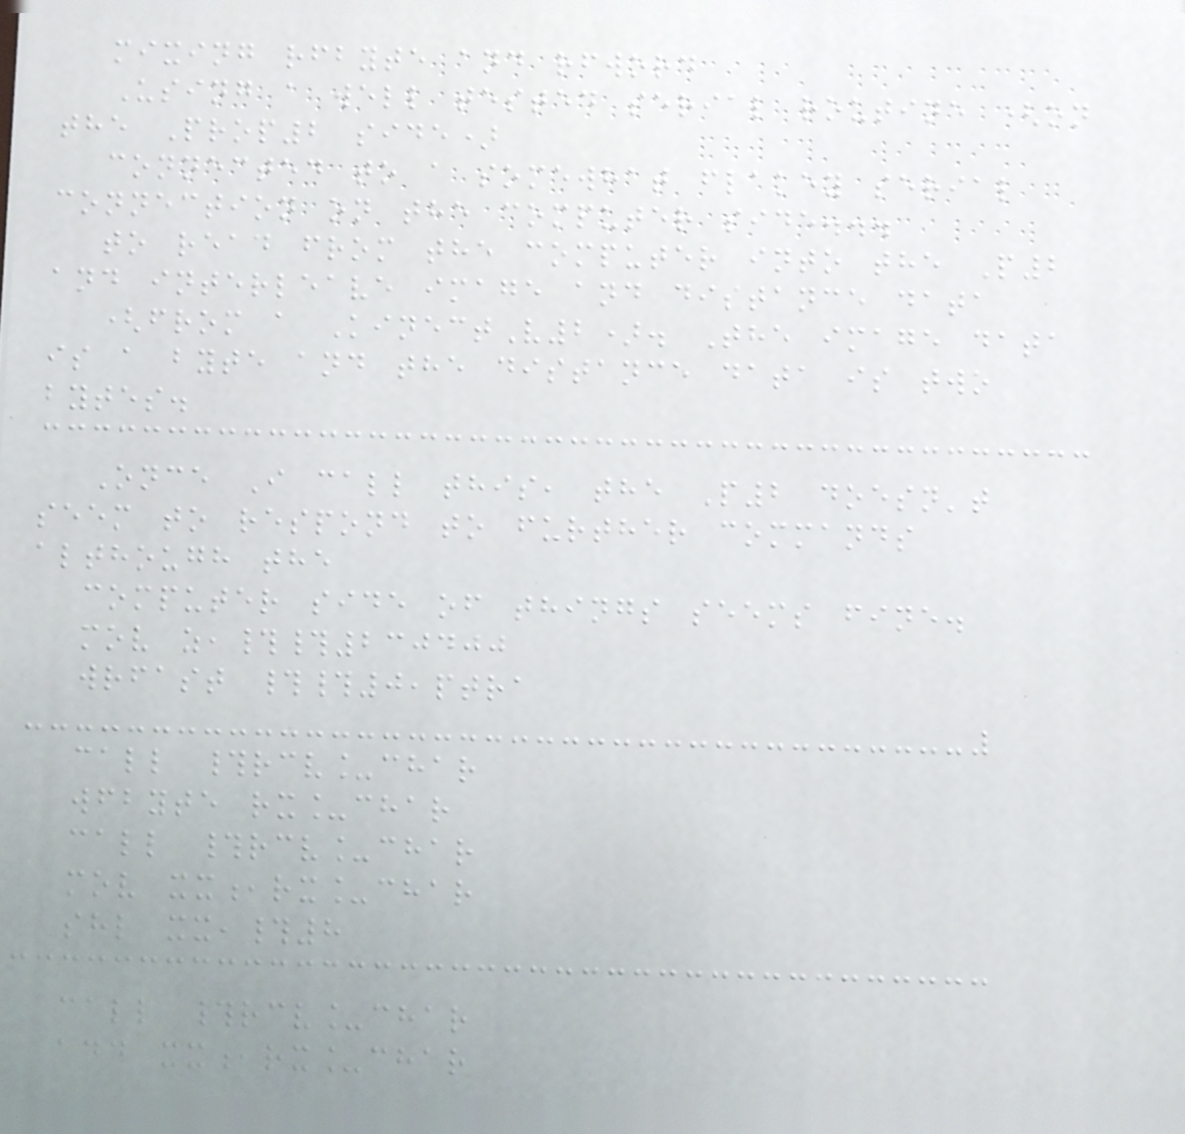mixing rfbyte and rfword
Using a well tested serial routine (on
the Prop2 side)
connected to a somewhat flakey serial
connection on the computer side...
to read from the computer into the P2
and interleave image and distance data
(from a KinectV2). The image data
is a byte and the distance data is two
bytes.
Once I call this, the P2 doesn't
seem to respond to further commands
although the
computer side of things seems fine.
mov z,##230400
wrfast ##0,ptra
call #rcv_char
wfbyte rx_char
call #rcv_char
mov xx,rx_char
shl xx,#8
call #rcv_char
add xx,rx_char
